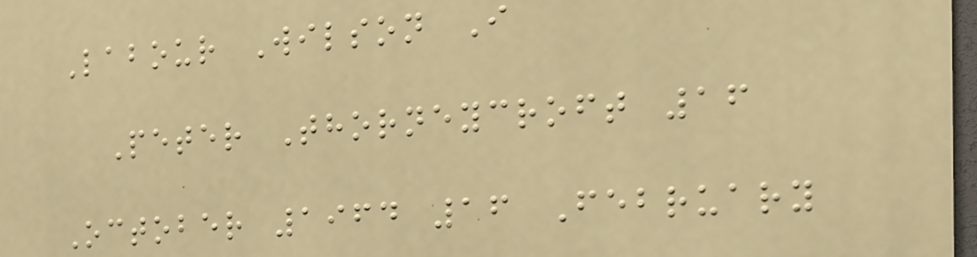Labour Wilson I
Peter Thorneycroft 16
October 1964 16 February
